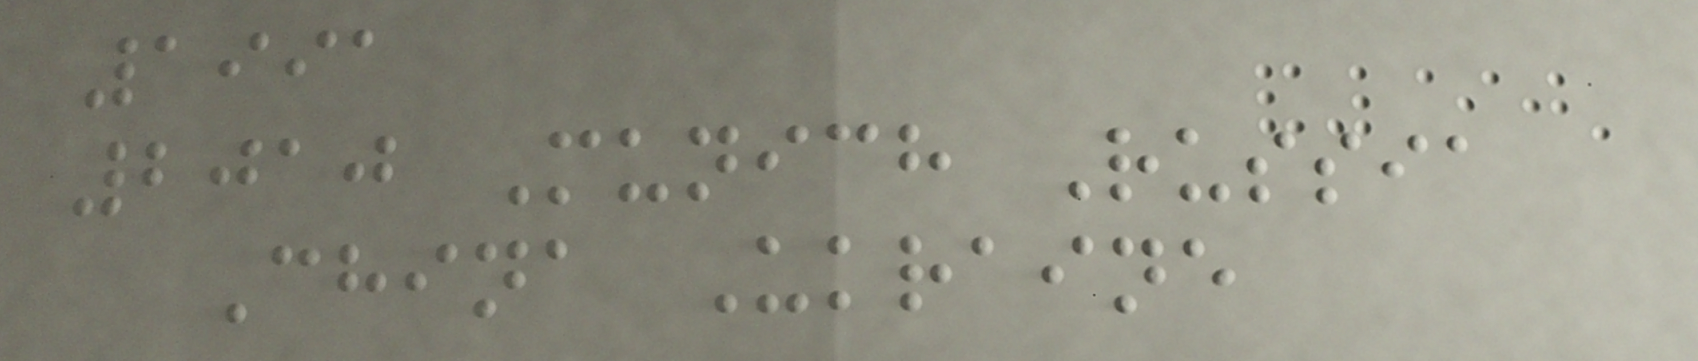1991
2010 Munich Russia
China Ukraine
